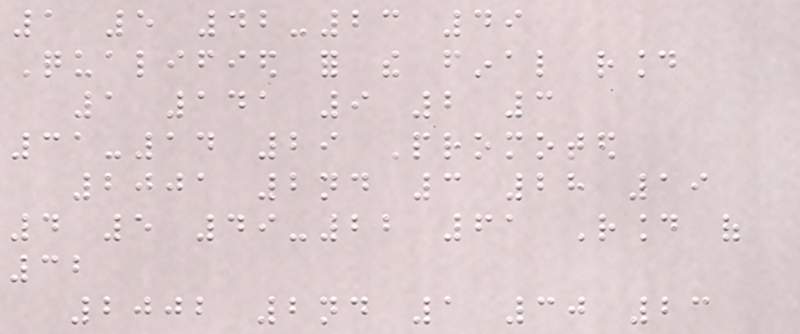1 5 42-23 49
Qualified for the final round
1 141 9 2 3
31-14 29 Promoted
2001 2nd 3 28 19
4 5 49-22 61 Round of
32
2002 2nd 1 30 23
